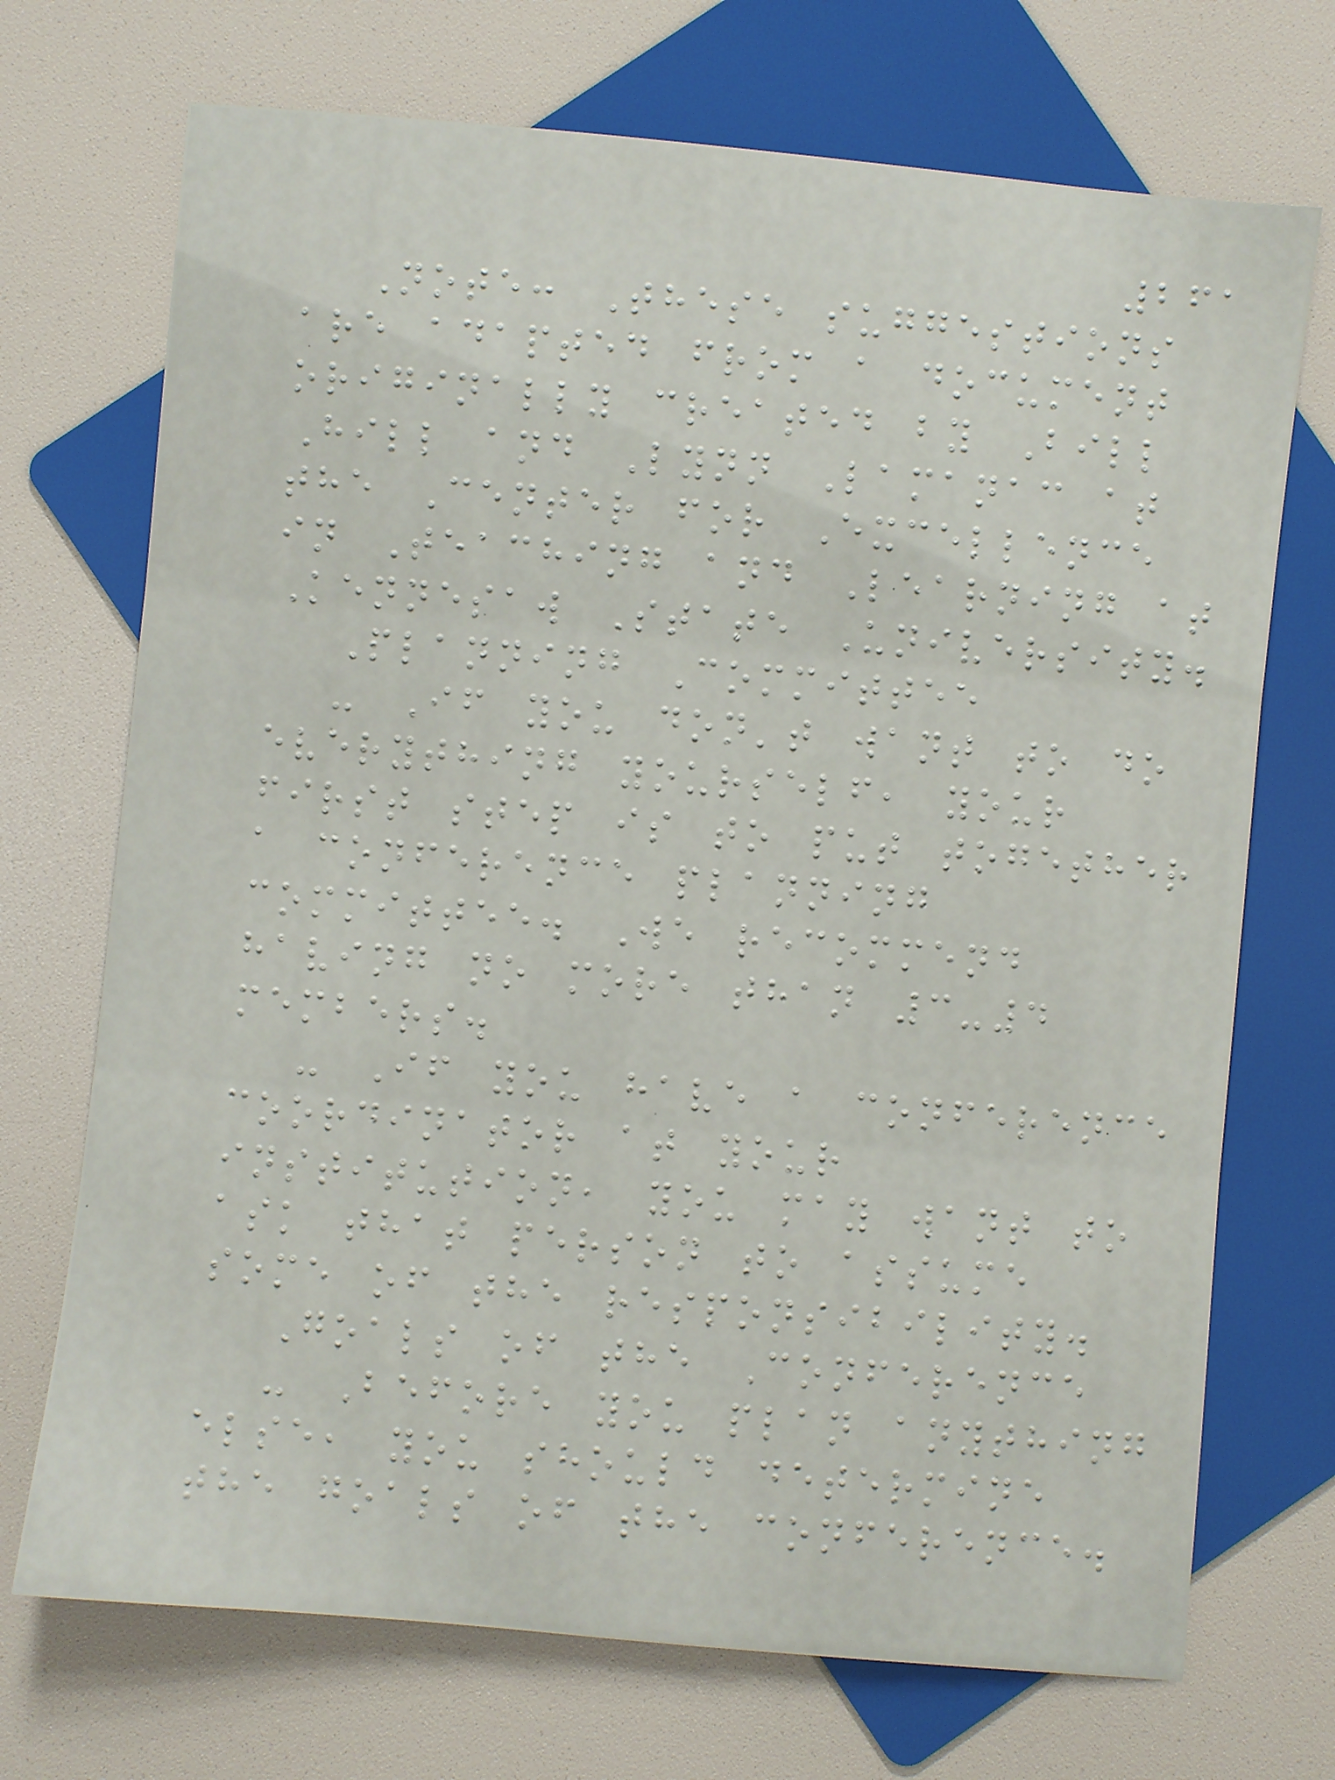261
Note: These suggestions
are adapted from a document
originally created by Bill
Hill and Lynn Lamanac at
the Center for Excellence
in Teaching and Learning at
Kennesaw State University.
Planning Committee
- If you don't want to do
everything yourself, your
first step is to put together
a conference planning
committee. We recommend
having no more than 3-4
members.
- If you have a conference
coordinator at your
institution, you may want to
ask that person to assume
some of the responsibility.
Goals of the Conference
- Before you plan anything
else, you should determine
the goals of the conference.
